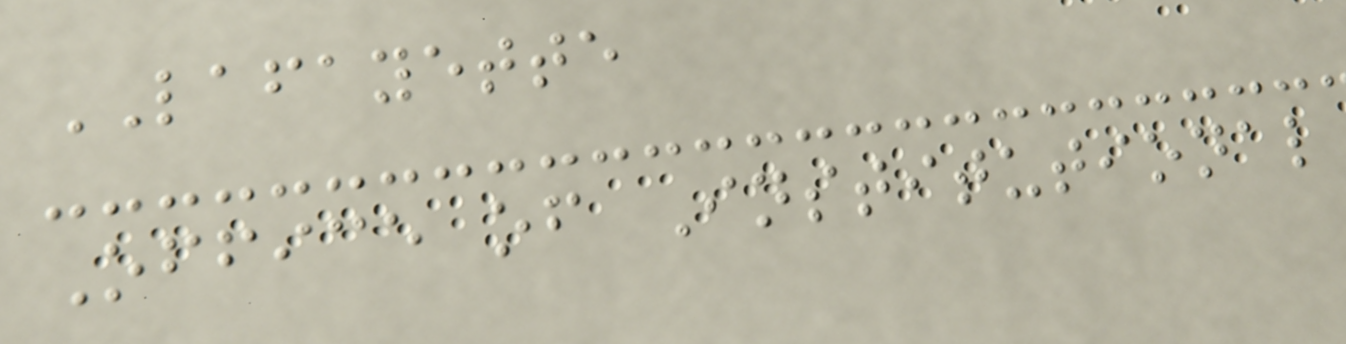LAFAYETTE
Office of Institutional
